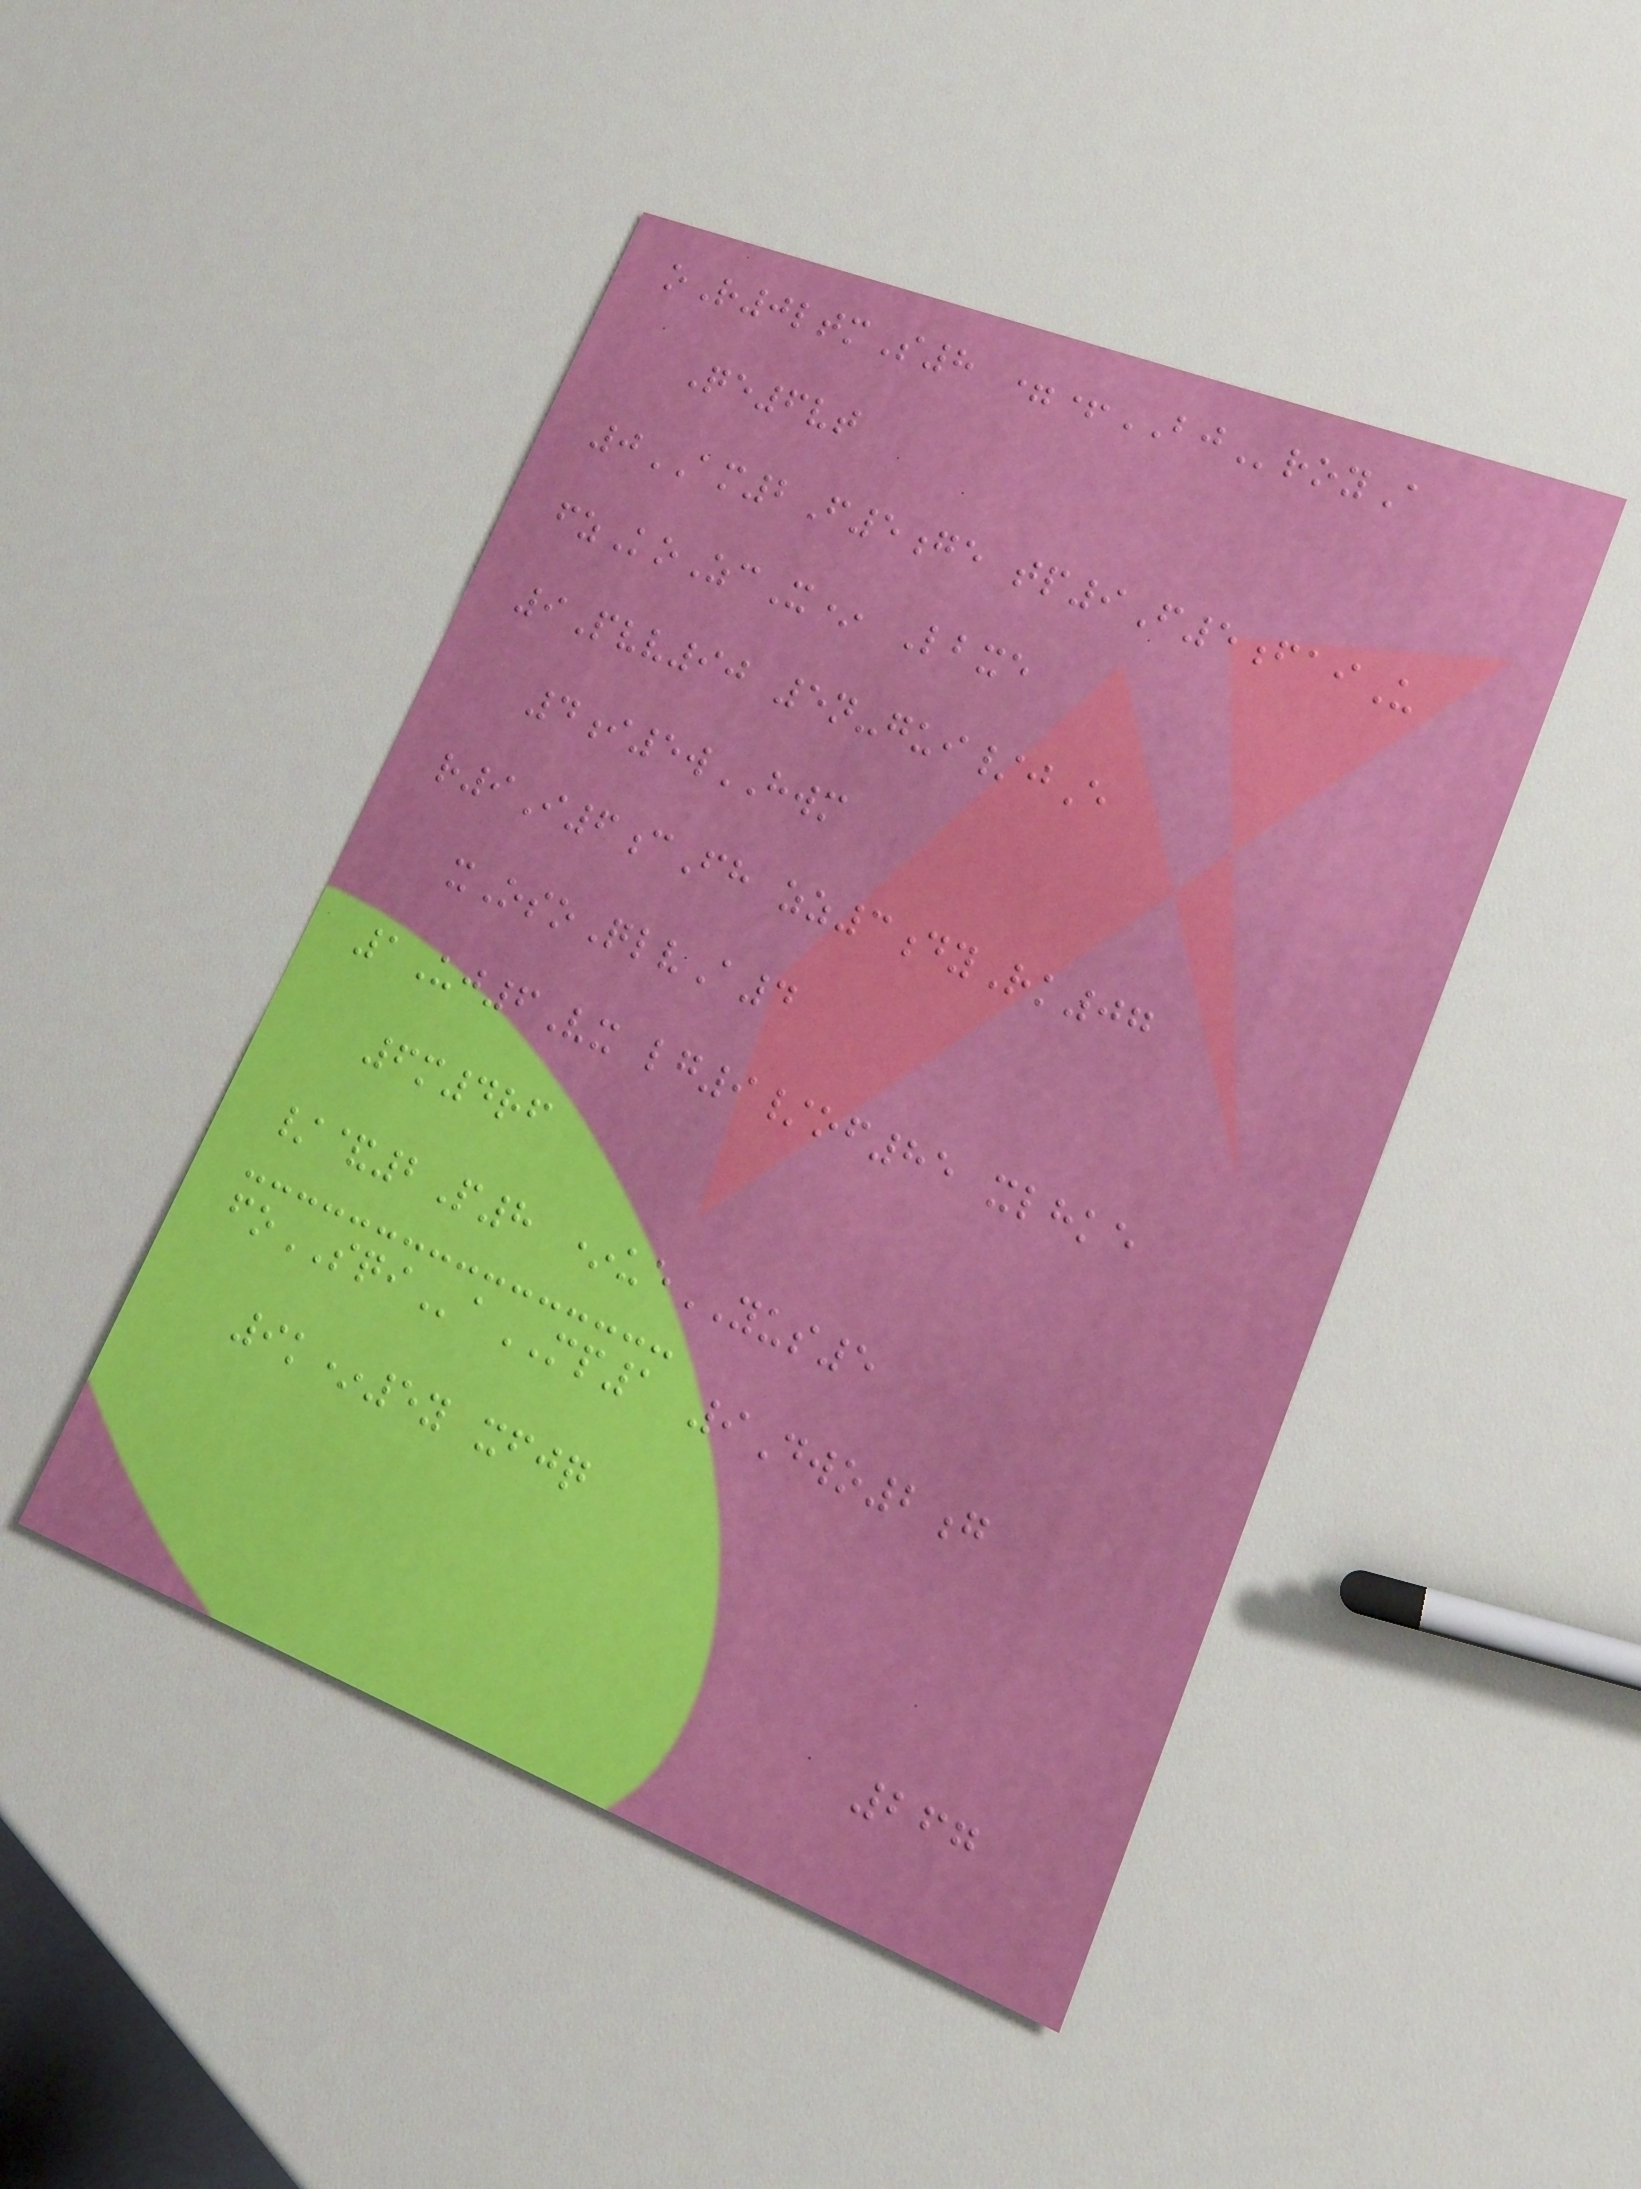oR0ltmS8 =+BJroyA
Qe6vt
0AM2F5ge tp9F5faiU
fzKoZcX* Lbxe
9Pvv90 5n-gui/jE
4i5wHWM
r9I6cFh zz3dyRk07
xOsoQlvA4
1Uj6Vx lg9/of85 xlhke
6m4rf
/&2P8 *ueYUS5
foSQIaMP1 9Dwo2g
9k*5y xfjq
267
